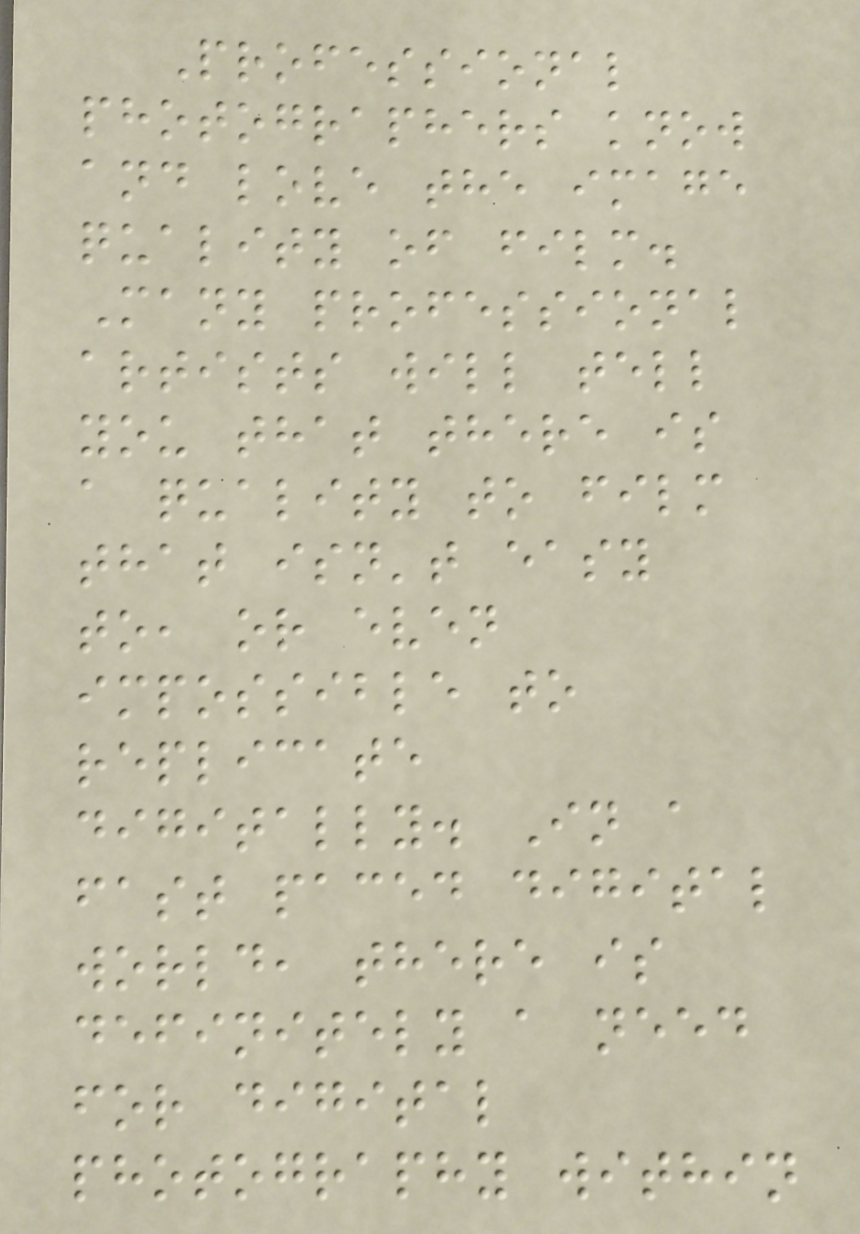Professional
photographers know
and love the image
quality of film.
Many professional
artists will tell
you that there is
a quality to film
that isn't easy
to, or even
impossible to
replicate
digitally. In a
fast paced digital
world, there is
definitely a need
for digital
photography within
